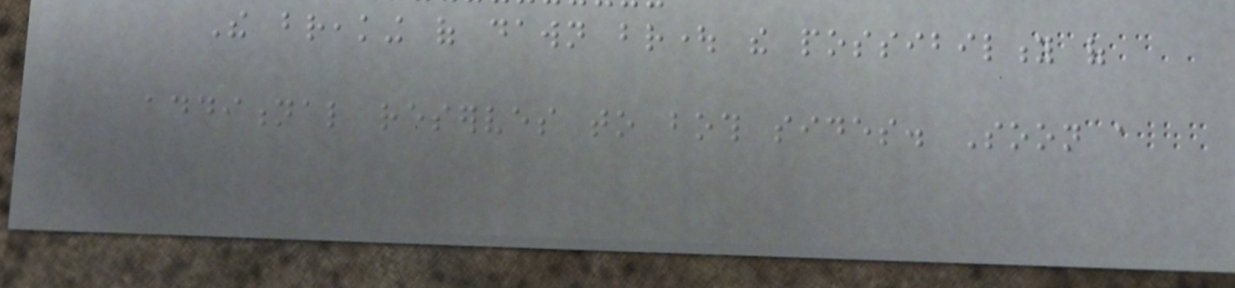The breaking of dawn brought the possibility of
additional reserves to both sides. Soon a
